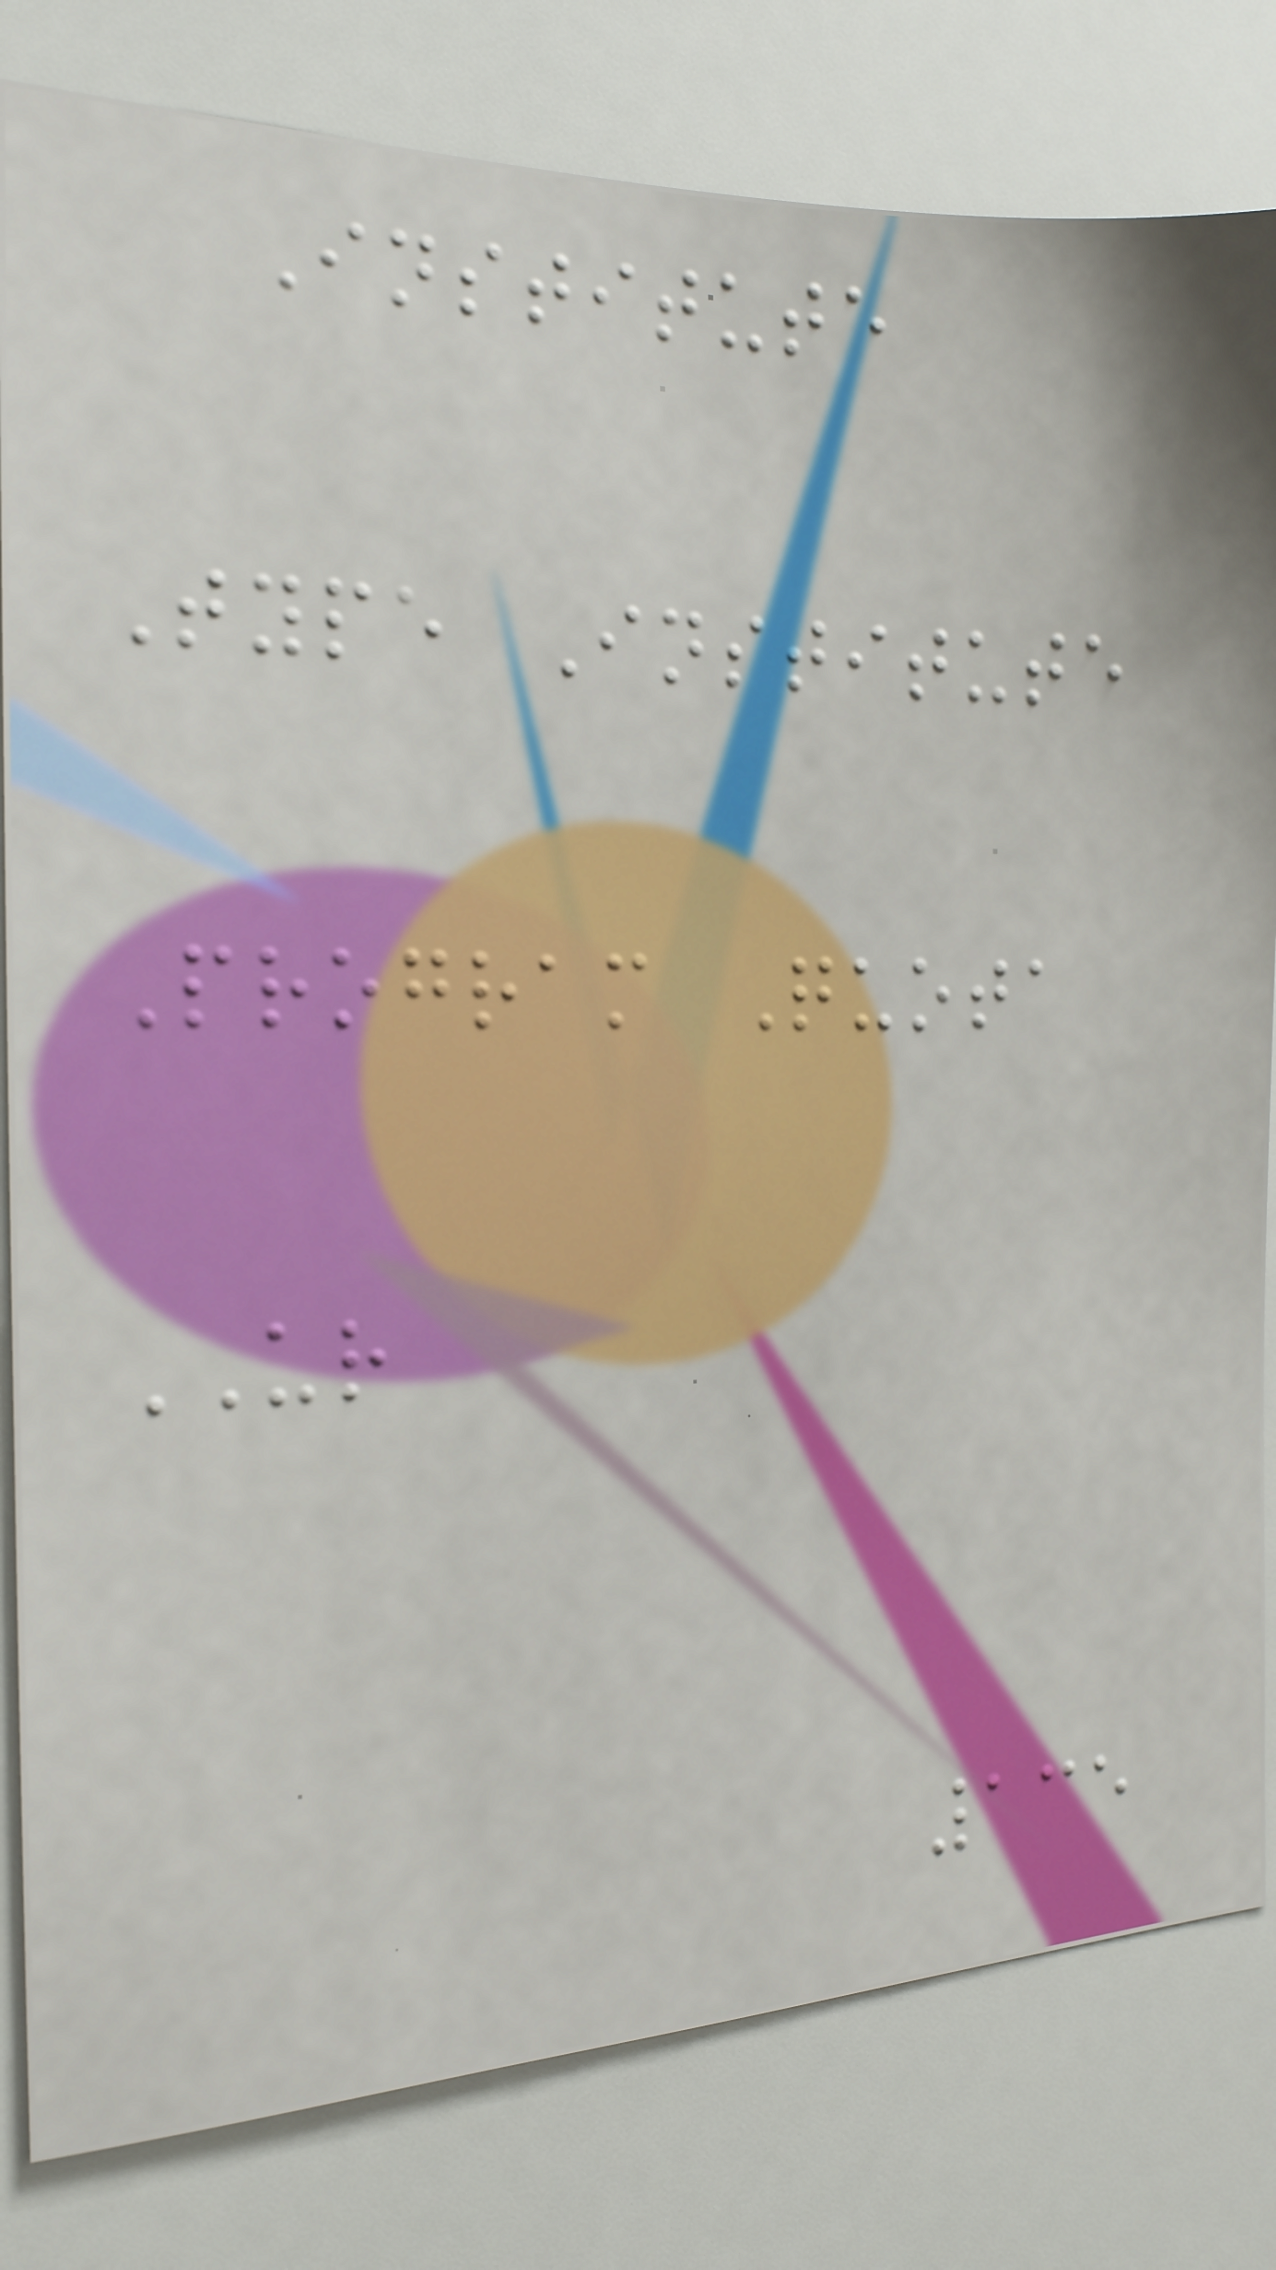Institute
Type Institute
Program Quota
UR
135
